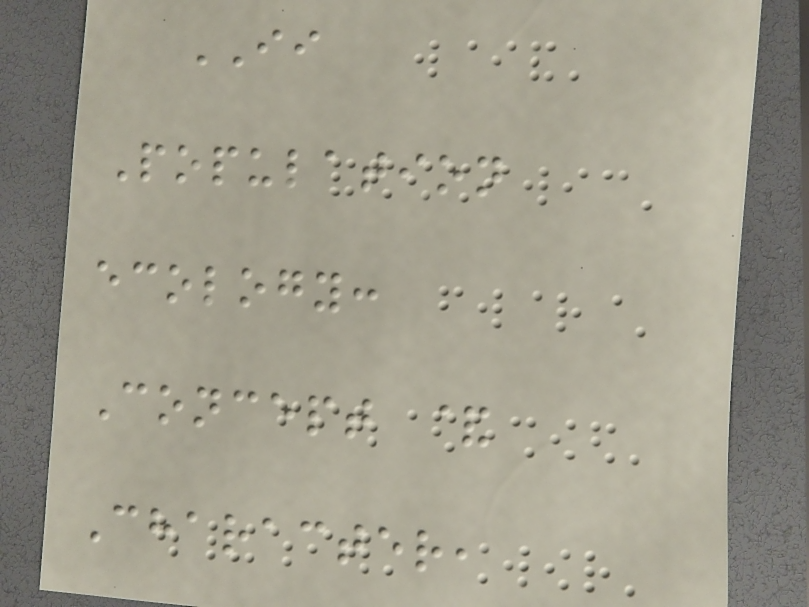II
Population
ecology:
Concept &
Character,
